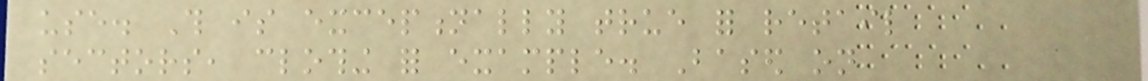use. This is exceptionally true for retail
sectors, clothing for example. Based on
